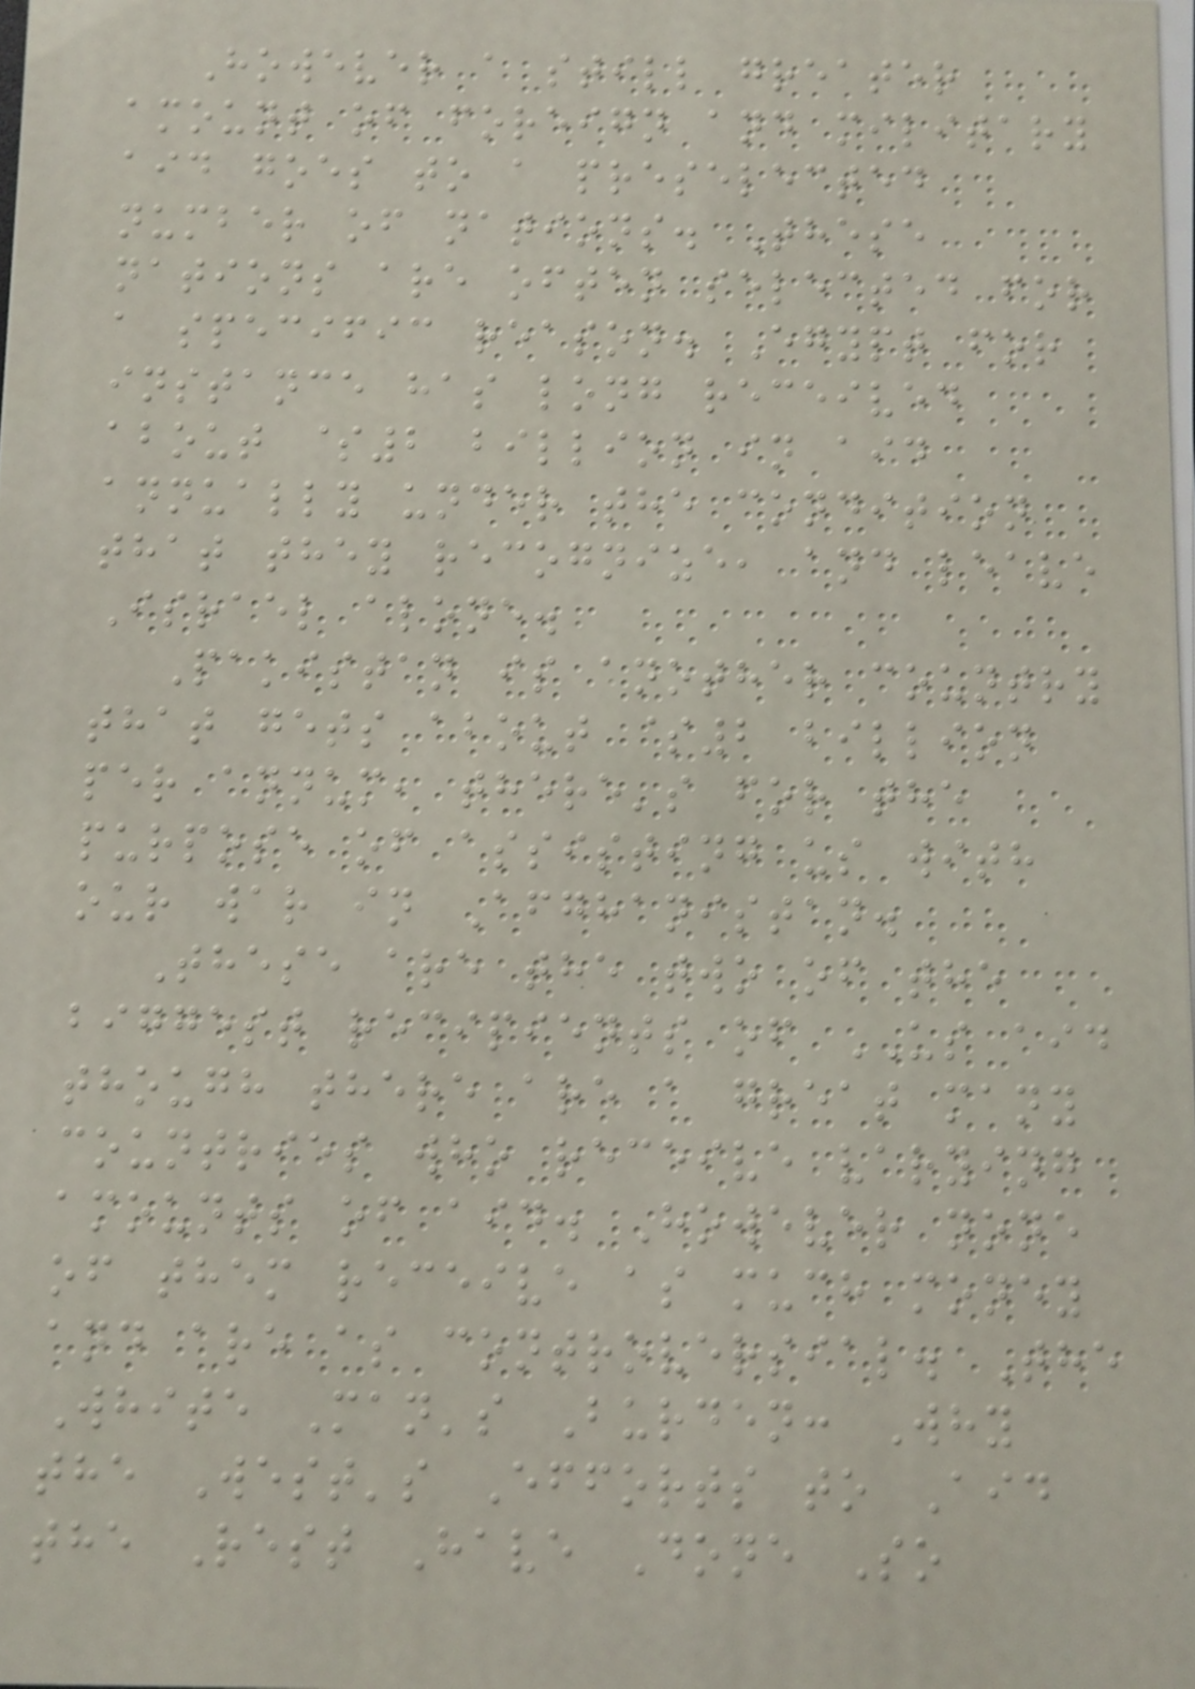However a still greater
amount of foreign and military
aid goes to a preselected
number of nations. These
nations are often selected for
a specific reason. Egypt for
instance has long received
about $2 billion in aid
annually under the condition
that they recognize, and leave
Israel alone.
Pakistan is another country
that gets about $2 billion
per annum, there's for the
purpose of assisting us with
our war in Afghanistan.
These are the two of the
biggest recipients of US aid
though there are a great many
countries who receive varying
amounts of aid. However none
of them receive as much money
and are as controversial. The
White Man's Burden: Why
the West's Efforts to Aid
the Rest Have Done So
